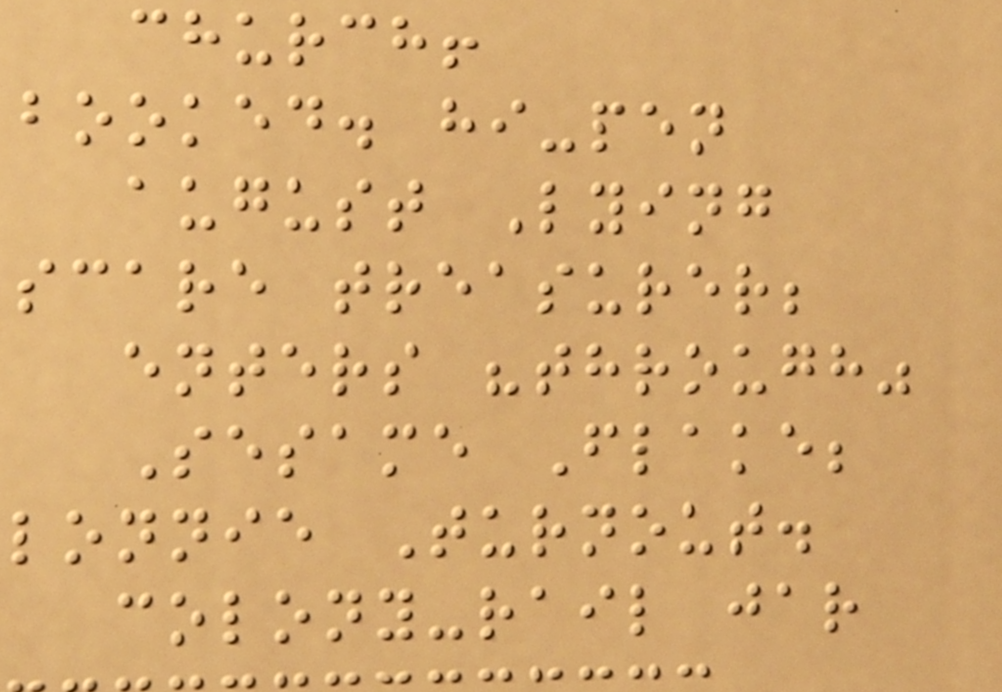church!
booked. hi-pen
august Lying
scare treasurer;
enters "through"
Sesame Flake;
lonnie Turnout.
colony-rail jar
